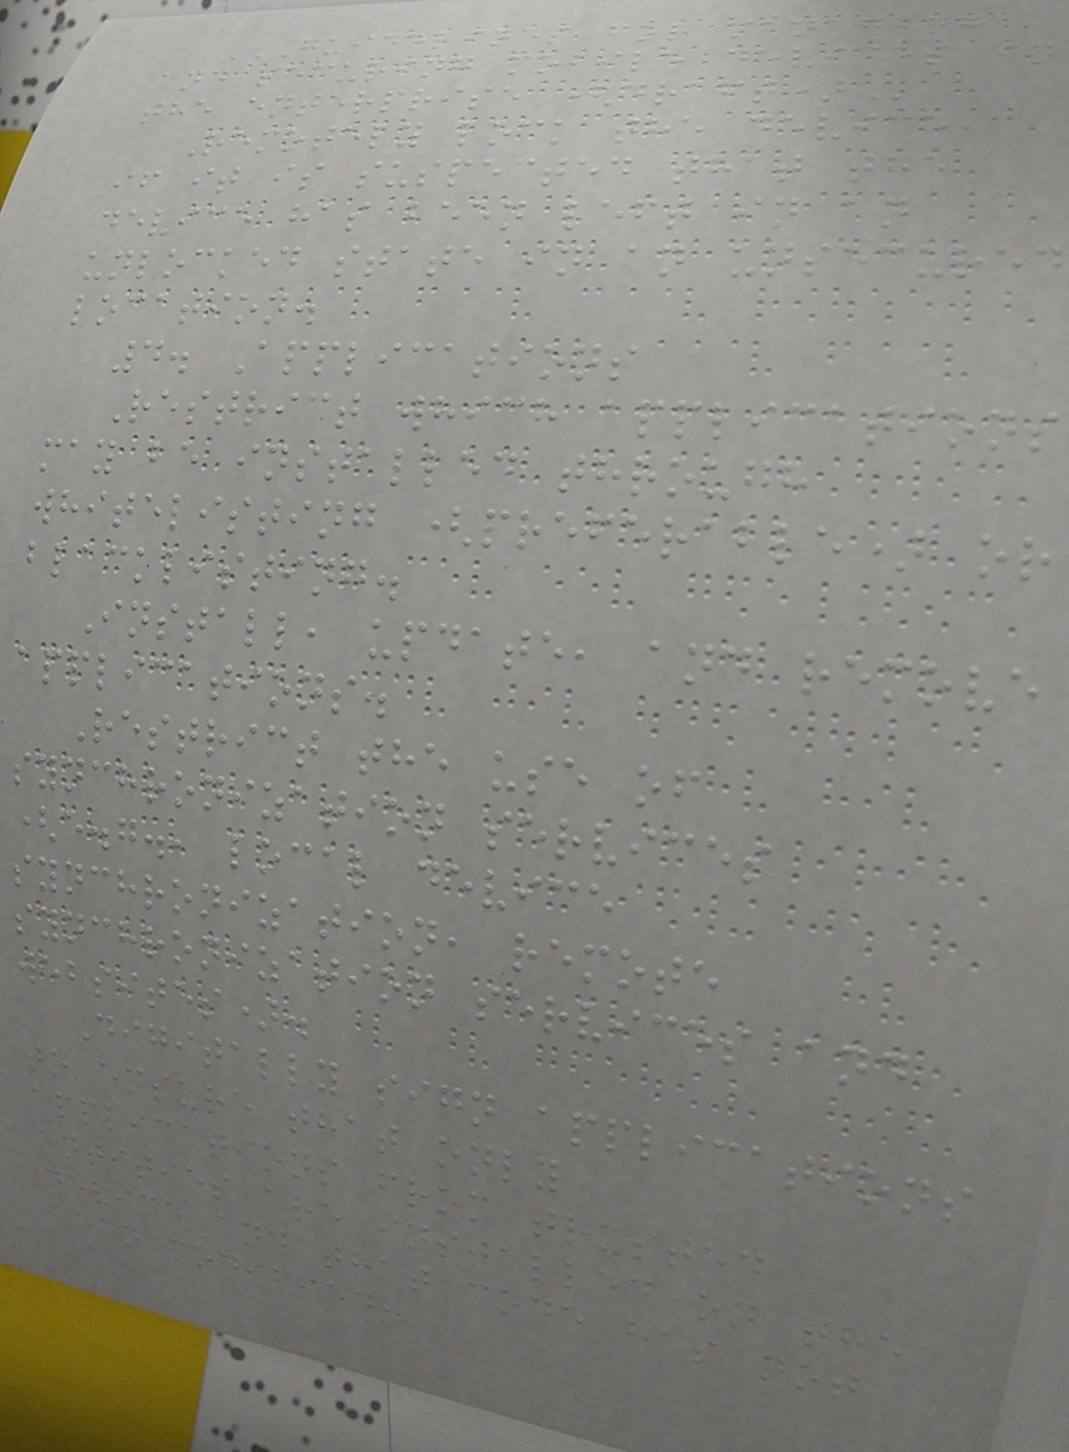GUIDELINES FOR MANAGING
AND SECURING MOBILE DEVICES IN
THE ENTERPRISE (DRAFT)
Remotely lock the device,
if it is suspected that the
device has been left in an
unlocked state in an unsecured
location.
4. Applications
Restrict which applications
may be installed through
whitelisting (preferable) or
blacklisting.
Install, update, and remove
applications.
Restrict the use of
synchronization services
(e.g., local device
synchronization, remote
synchronization services and
websites).
Digitally sign applications
to ensure that only
applications from trusted
entities are installed on the
device and that code has not
been modified.
